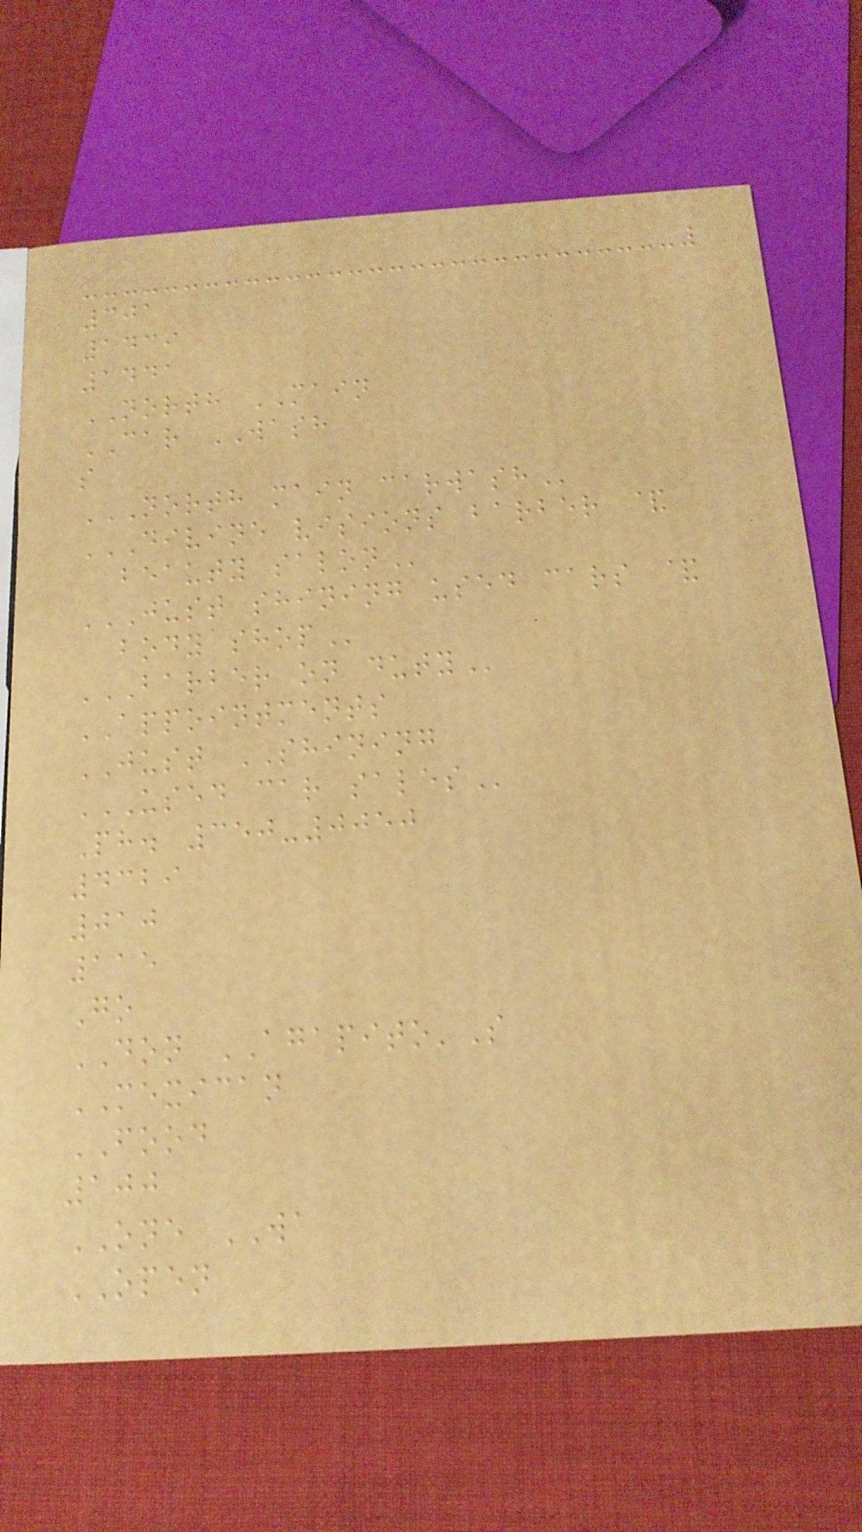301
1439
1441
NORTH MAIN
CAR WASH
s
NORTH MAIN CARWASH
DIVINE VISIONS BARBER &
BEAUTY SALON
JUST SHINING USED CARS &
BODY SHOP
BARBER ON DUTY
APPOINTMENTS
JUST SHINING
USED CAR SALES
Ph. 350-0050
4329
010
115
Go
DON AGAPITO'S
MEXICAN
FOOD
100
ONE WA
OPEN
